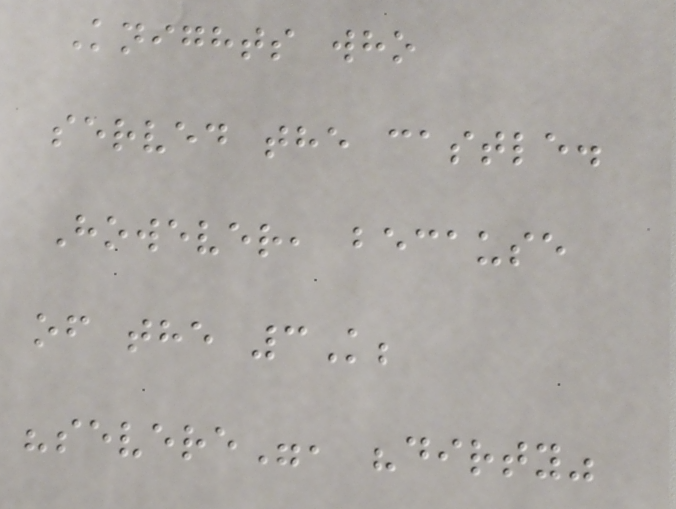Knights who
served the castle.
However, because
of the 3K;
"severe", "dirty"
